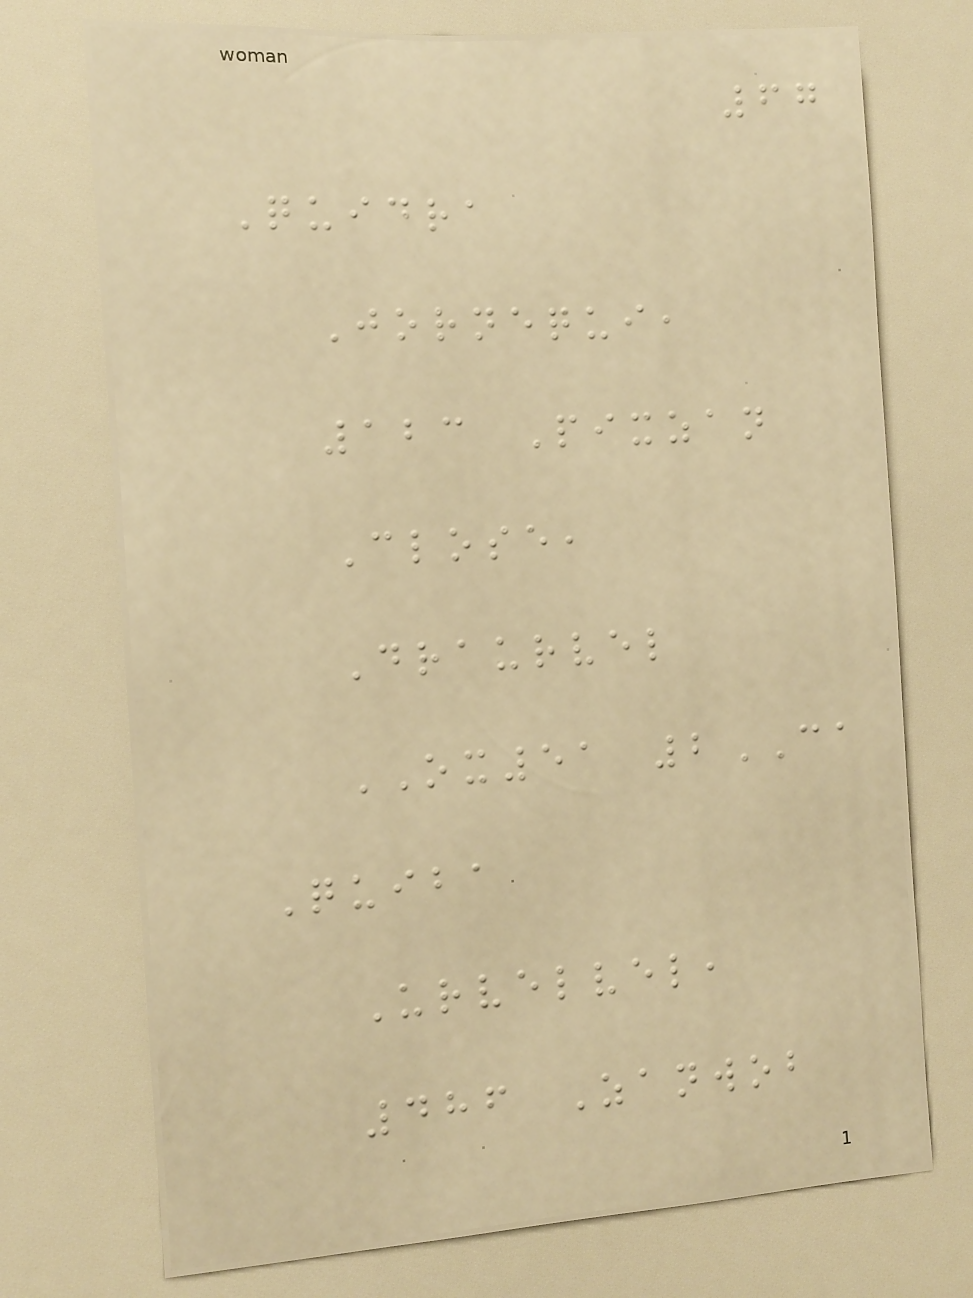67
Quidra
Jornequi,
123 Pixzan
Close,
Draurvel
OX51 2CA
Quiba
Urvelvel,
486 Zanwob
